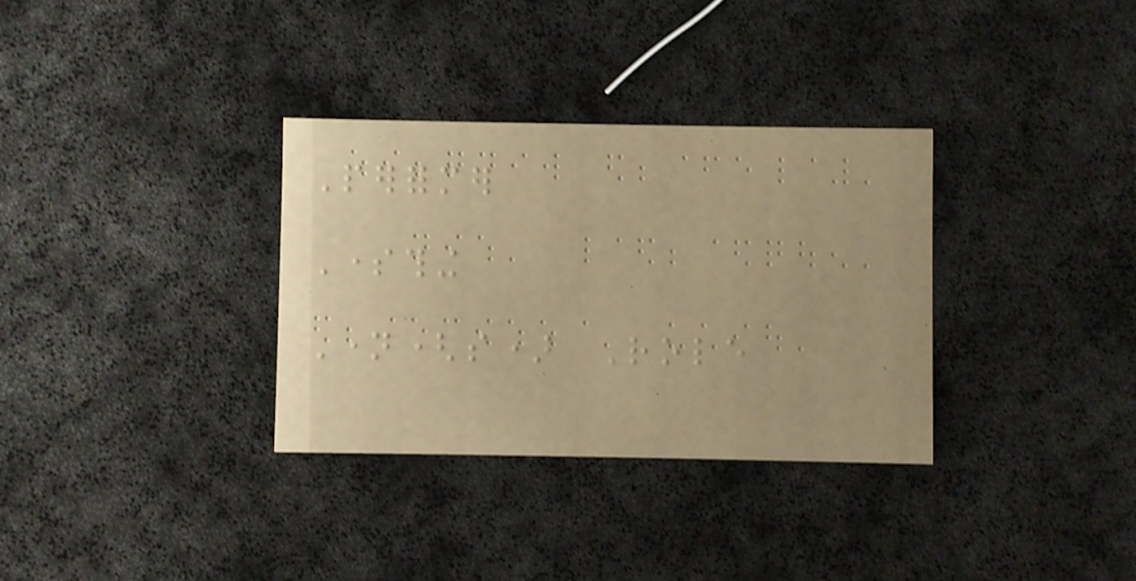Performer
Something
Name(s) Role
